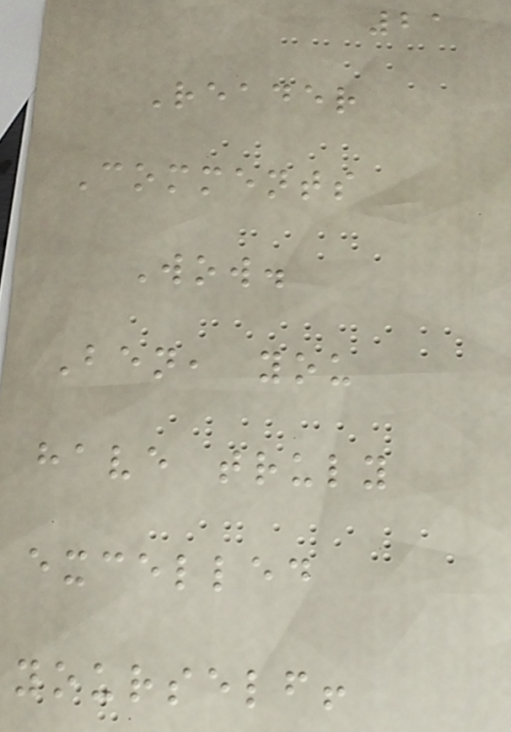21
Reader
Comments
Wow.
Ben, you
have truly
excelled
yourself!
